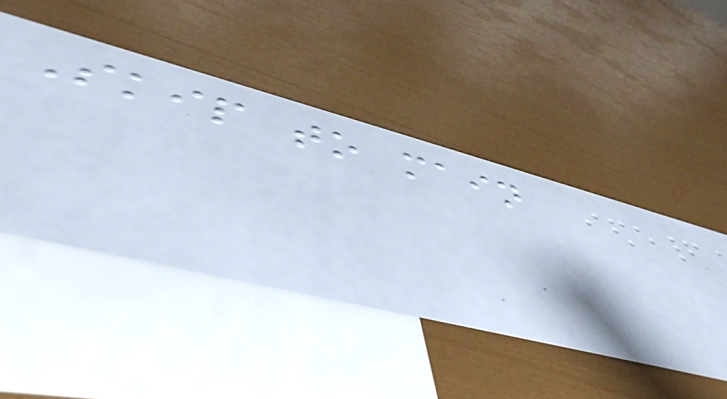Skip to main
